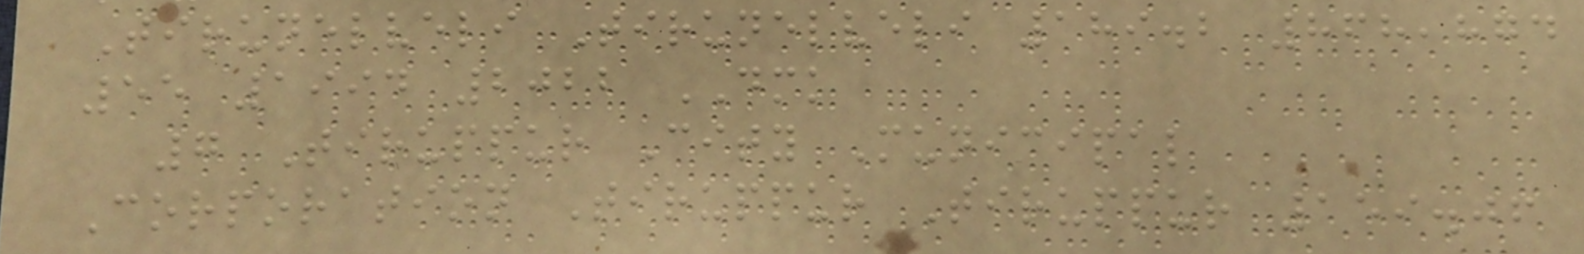Tirunelveli Tirunelveli 189.2 868,874
55 1994 2022 DMK
7 Tiruppur City Municipal
Corporation Tiruppur Tiruppur 159.06
